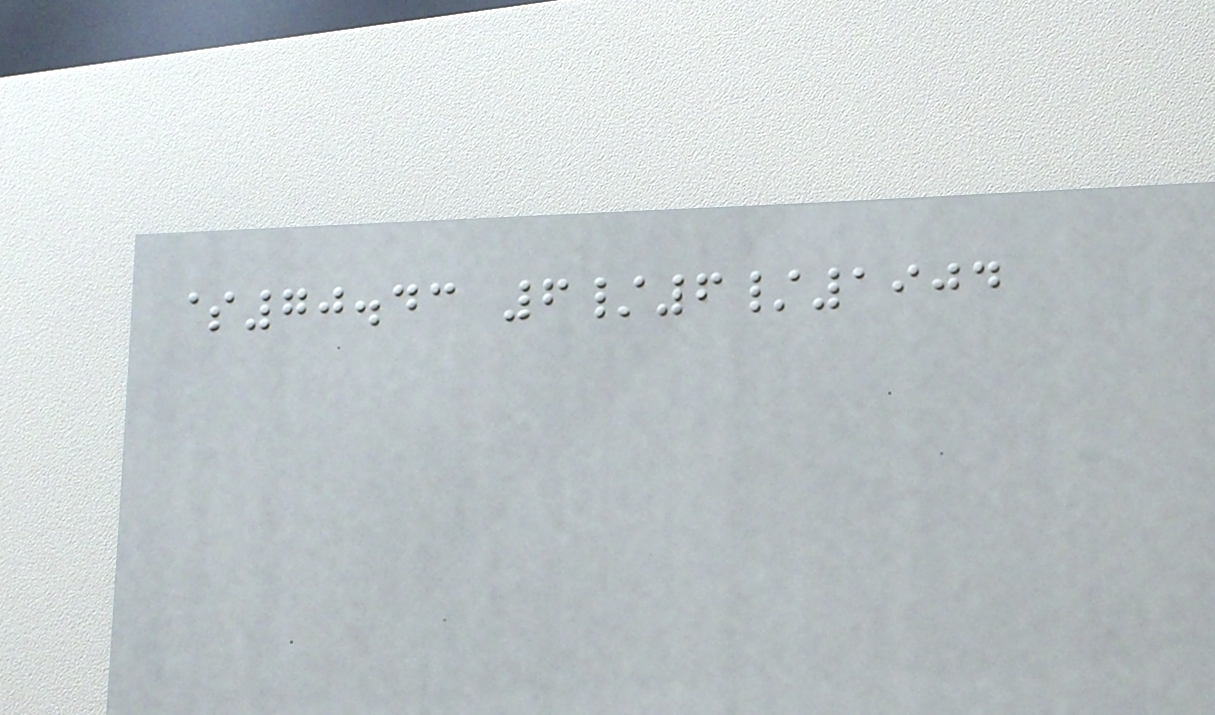$70.43 6/6/1904
